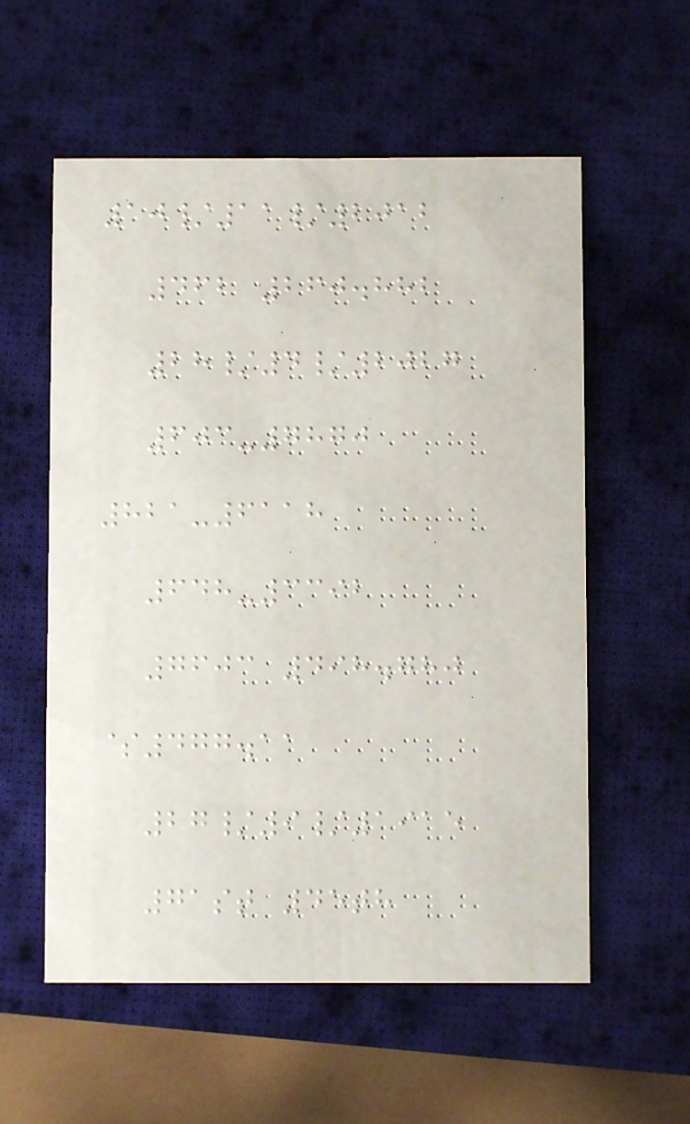10/11/2012
462 260.882
28/4/2027
603-7870
821-6118
648-3392
7603 498.780
$477.11
27/9/1915
71st 45th
